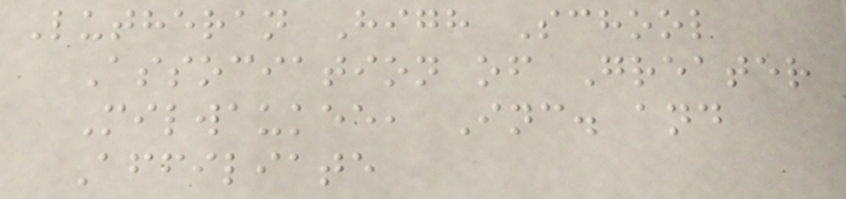Lutheran High School
Association of Greater
Milwaukee, Inc. and
Affiliate
